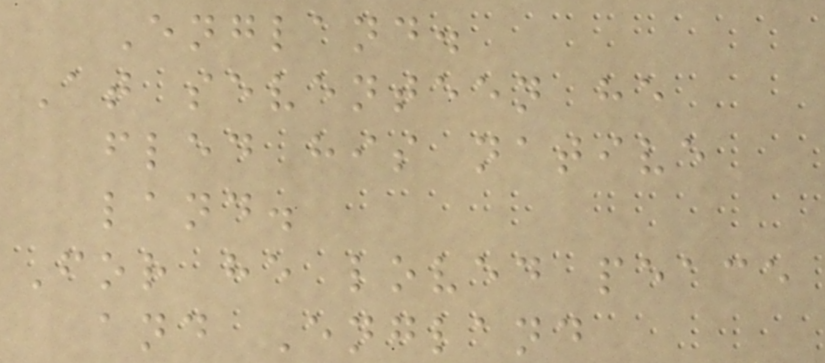England.
At seventeen he
fled his native
land.
For he loved peace
and England
